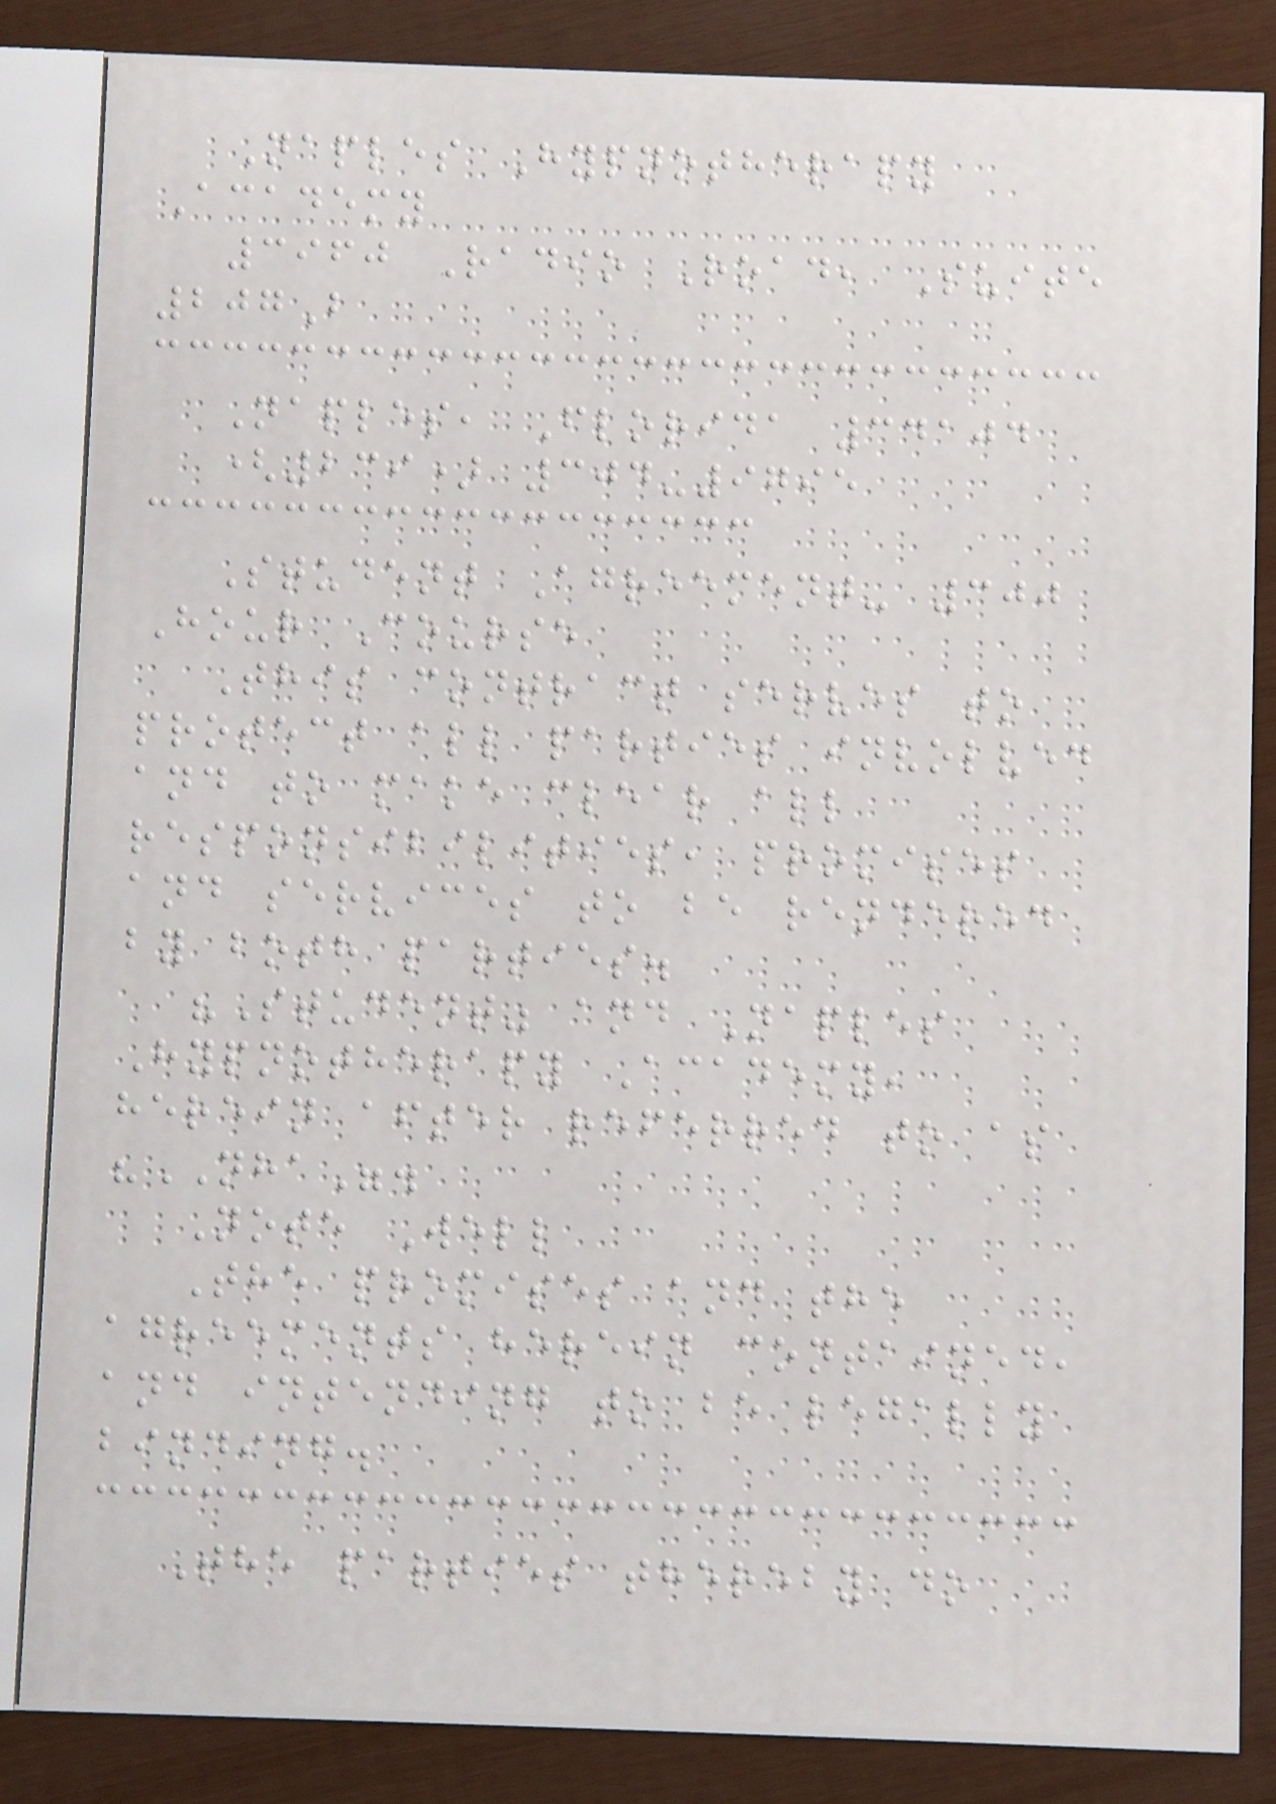Naples Hypnotherapy
Academy
3960 Radio Road, Suite
207B
Naples, Florida 34104
(239) 304-9795
Student Agreement- 300
Hour Course
This contract serves to
protect all parties involved
and to make clear all
responsibilities, promises
and services to be rendered
by both parties.
"Student" and Naples
Hypnotherapy Academy,
herein after referred to as
"NHA".
Note Well
The promises and the
agreements herein contained,
and intending to be legally
binding.
The parties thereby do
